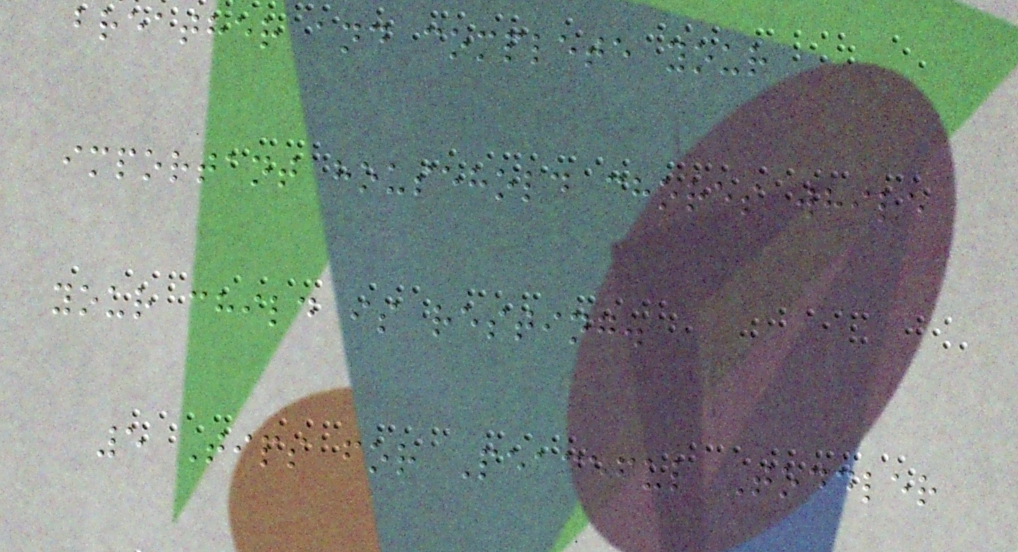breather and complete your
important household chores while
your child is resting.
5 Tips for Peaceful Toddler
